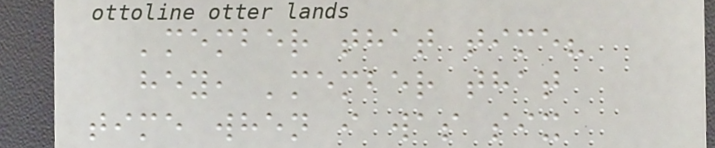'member that time?
hey, 'member that
time when i was six
